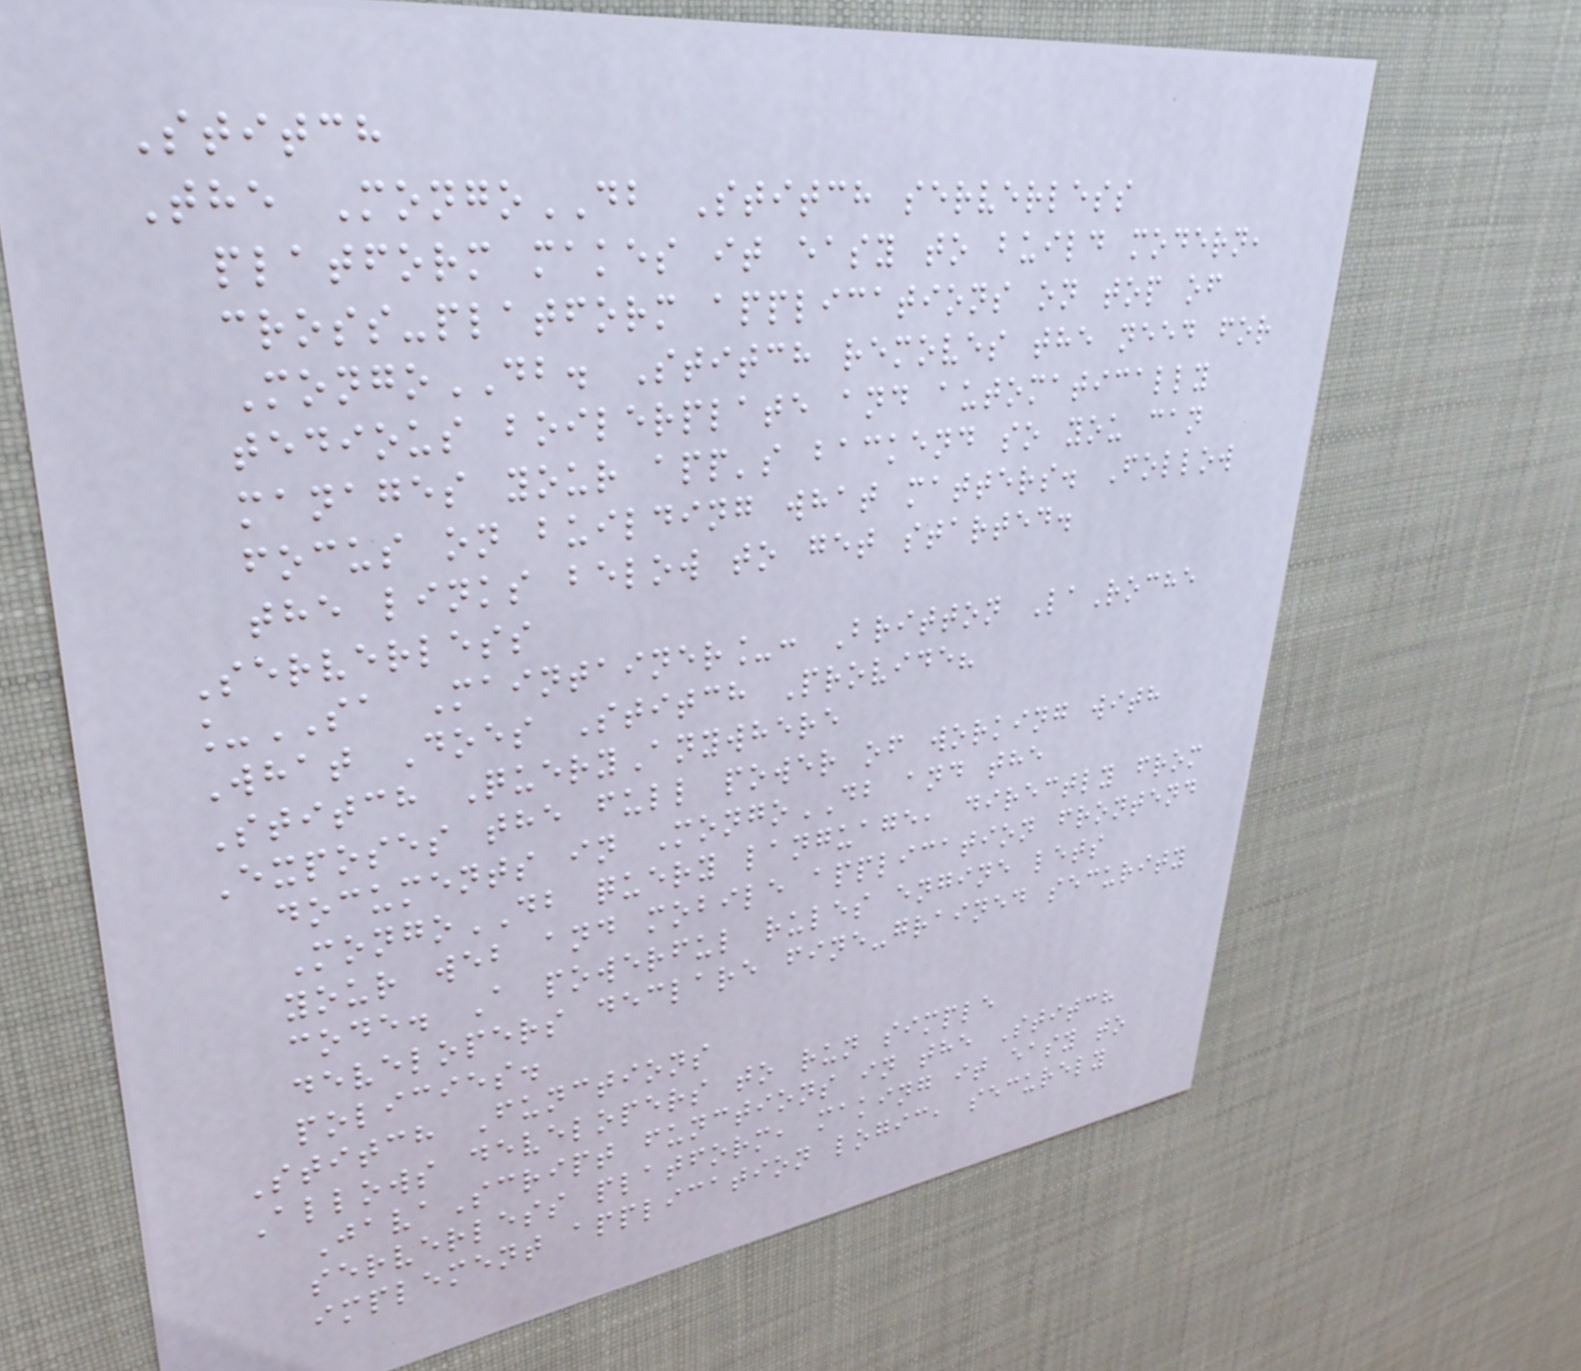Stitch
The MongoDB Stitch serverless
platform makes it easy to build modern,
cross-platform applications on top of
MongoDB. Stitch removes the need for
tedious boilerplate and automatically
manages your app's backend so you can
focus on building what matters. Follow
the links below to get started.
Serverless
_SA Maintainer_: Britton LaRoche
What Does Stitch Provide?
Stitch QueryAnywhere
Exposes the full power of working with
documents in MongoDB and the
MongoDB query language, directly from
your web and mobile application frontend
code. A powerful rules engine lets
developers declare fine-grained security
policies.
Stitch Functions
Allows developers to run simple
JavaScript functions in the Stitch
serverless platform, making it easy to
implement application logic, securely
